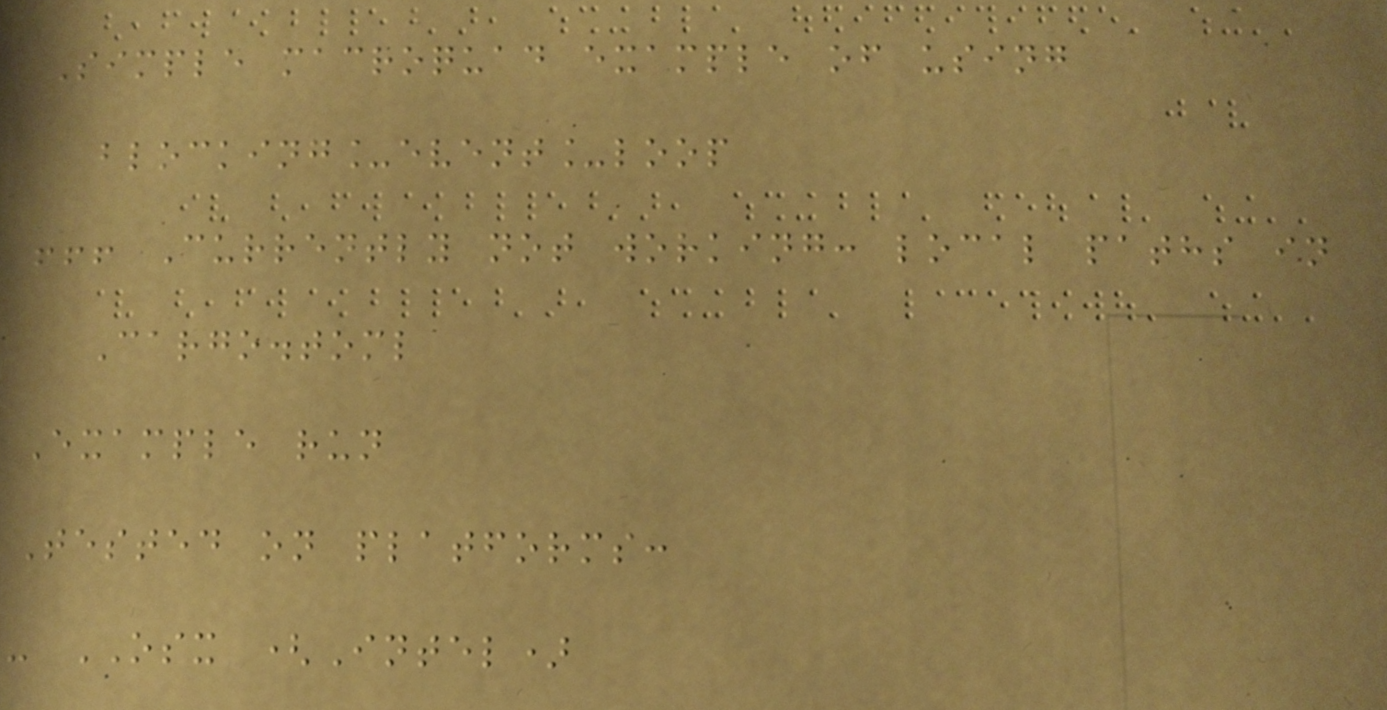Simple macroquad example of using
blocking_event_loop
!!! Currently not working: local paths in
Cargo.toml
Example run
Tested on platforms:
- OSX (Intel)
